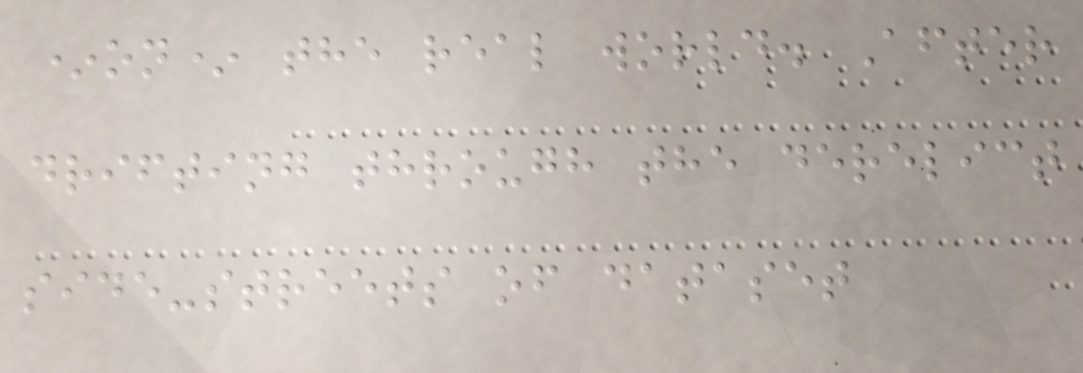*on* the real world. After
drifting through the derelict
side-streets of dataset
